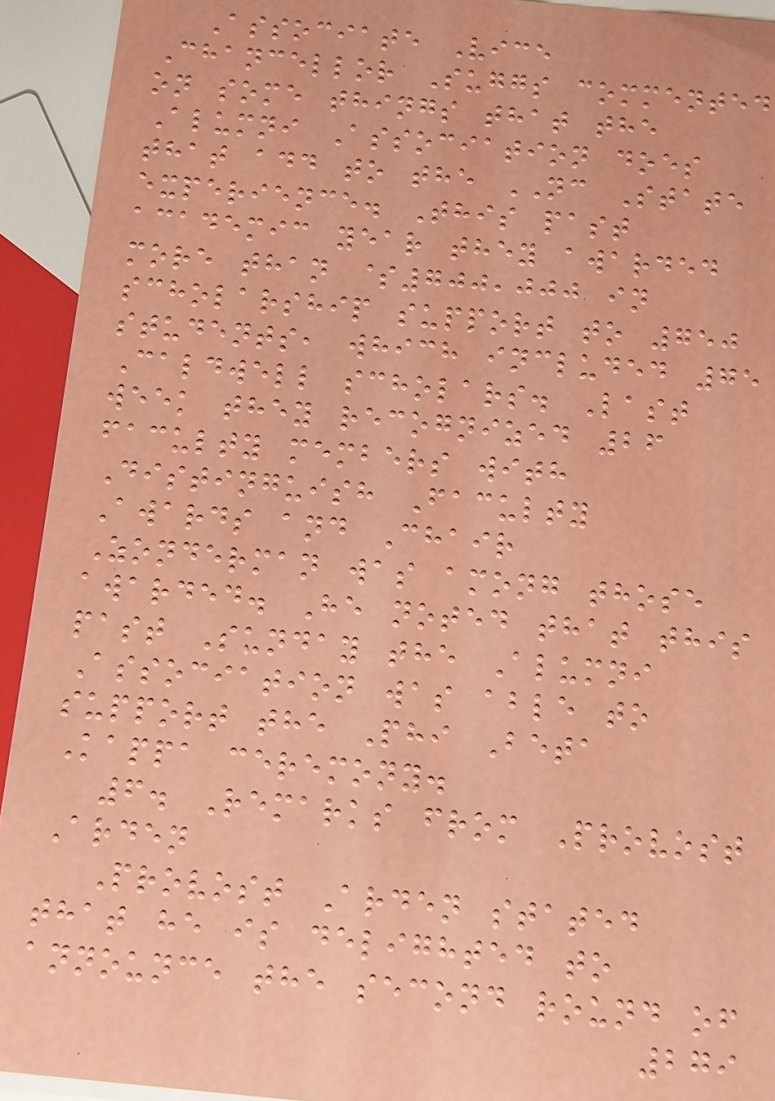Associate Vice
Chancellor Suggs commented
on some things that the
Alumni Association does
that add to the NC State
experience. This past
academic year they awarded
more than $700,000 in
scholarship support to 750
students, which included 75
Caldwell scholars. Last
week they recognized 26
faculty members with
Distinguish Faculty
Awards and Chair
Zonderman was among those
awarded. He noted that this
past Sunday the Alumni
Association was able to
support the Phi Beta
Kappa ceremony.
6. Remarks from Provost
Arden
Provost Arden stated
that he is delighted to
announce the second round of
279
